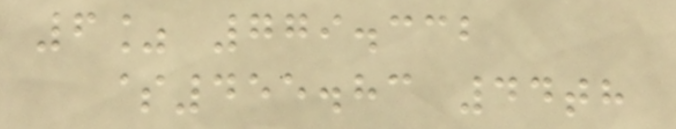6% 779.332
$455.83 44th
